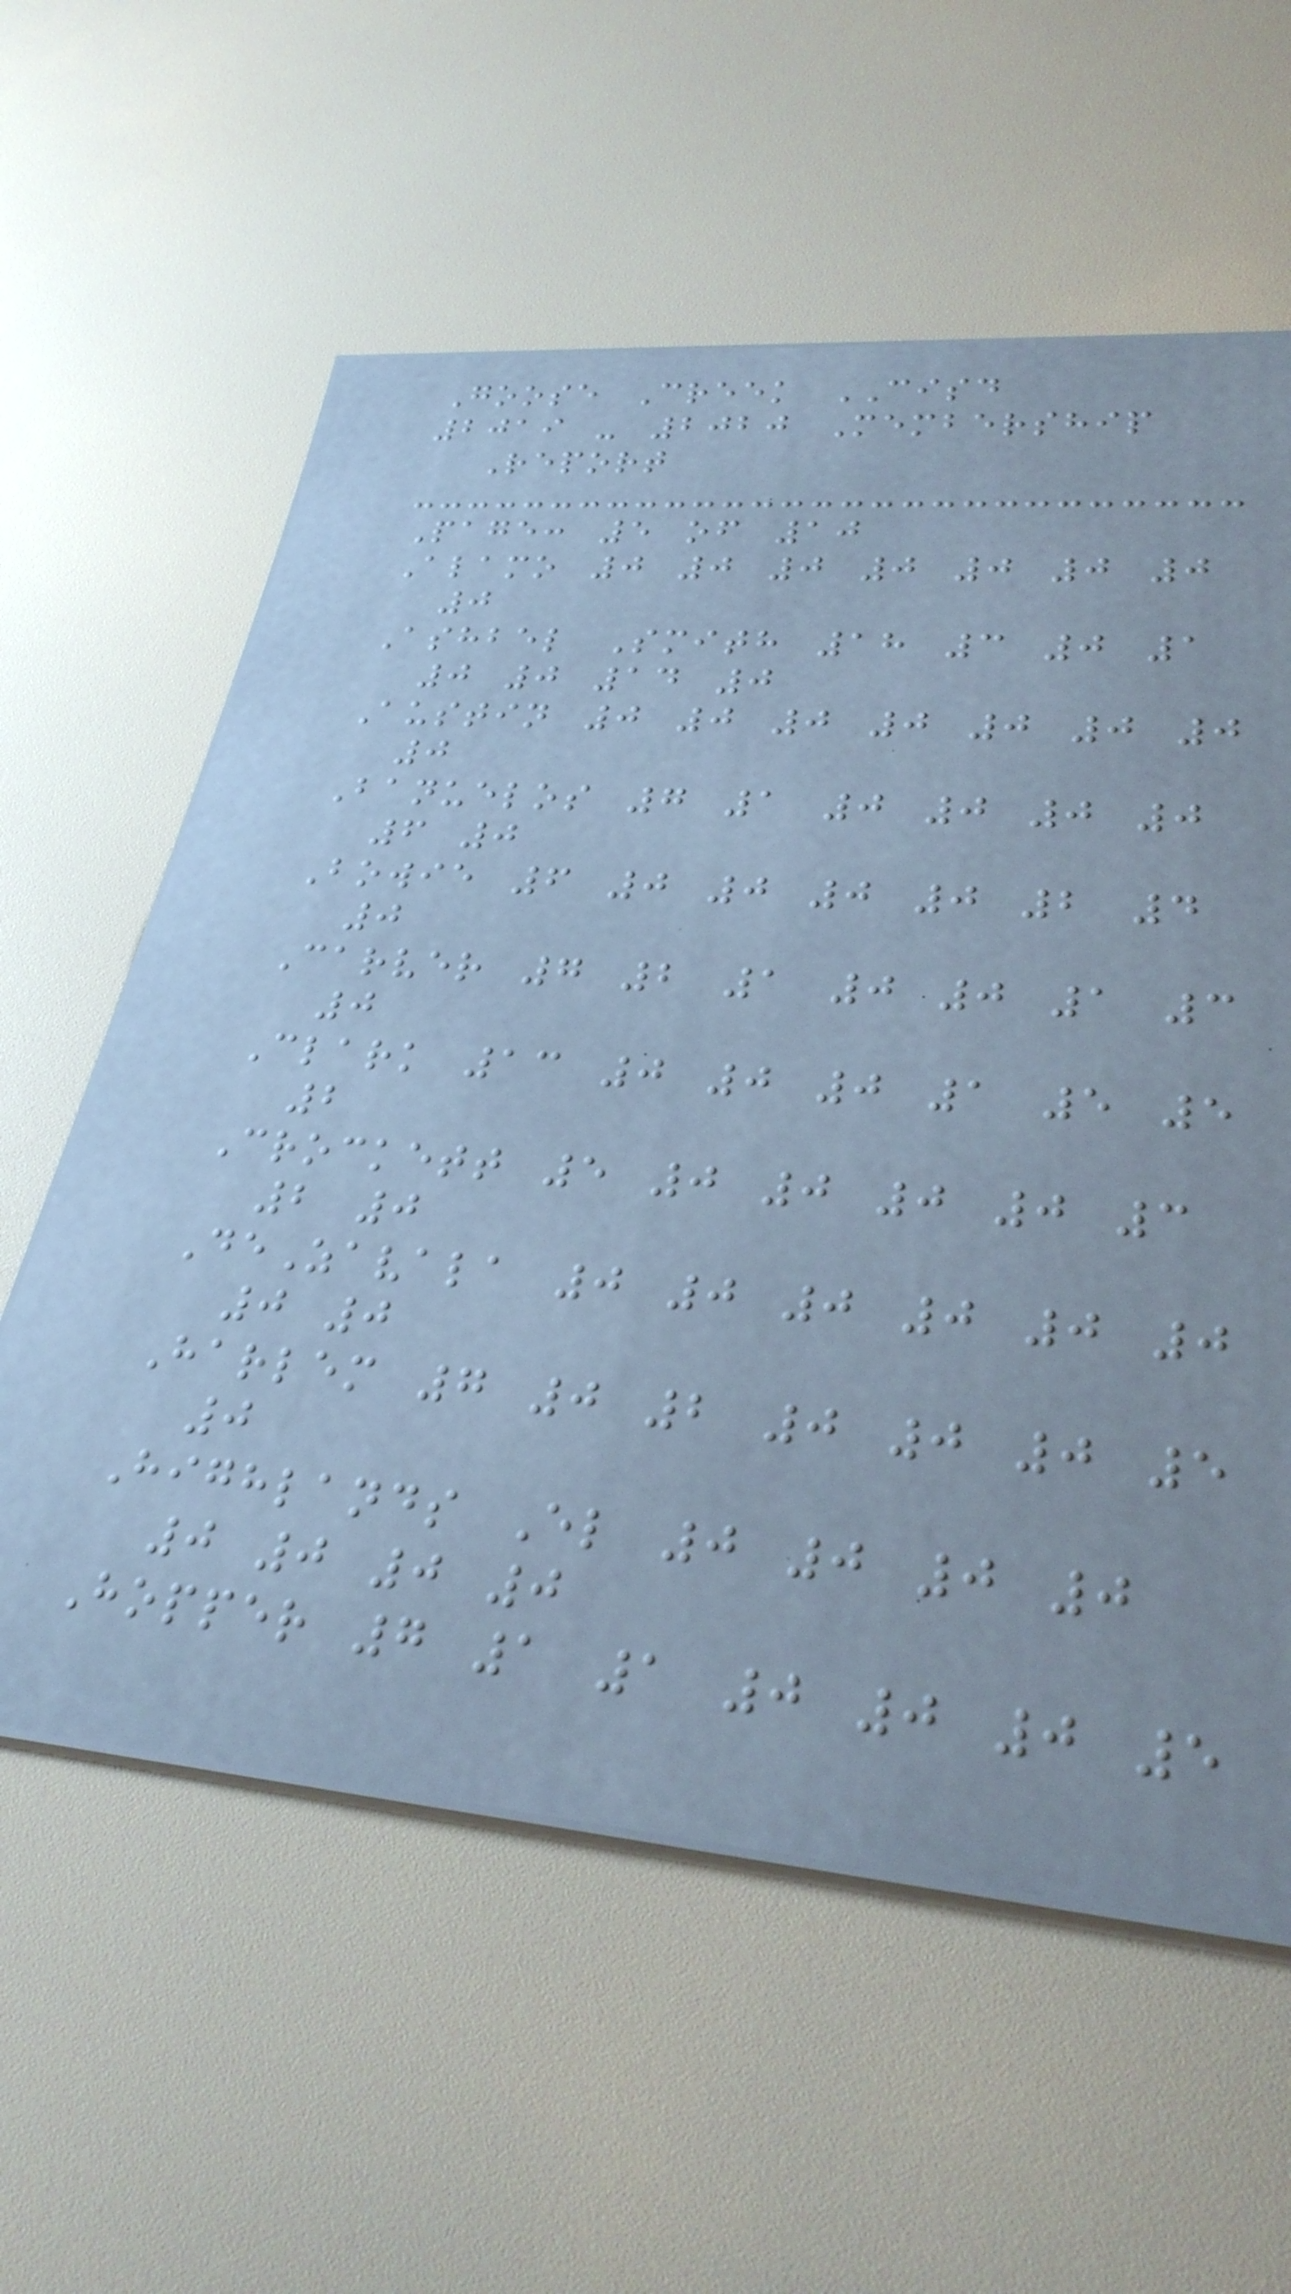Goose Creek CISD
2019 - 2020 Membership
Report
Page: 5 of 10
Alamo 0 0 0 0 0 0 0
0
Ashbel Smith 18 3 0 1
0 0 14 0
Austin 0 0 0 0 0 0 0
0
Banuelos 7 1 0 0 0 0
6 0
Bowie 6 0 0 0 0 2 4
0
Carver 7 2 1 0 0 1 3
0
Clark 13 0 0 0 1 5 5
2
Crockett 5 0 0 0 0 3
2 0
DeZavala 0 0 0 0 0 0
0 0
Harlem 7 0 2 0 0 0 5
0
Highlands El 0 0 0 0
0 0 0 0
Hopper 7 1 1 0 0 0 5
